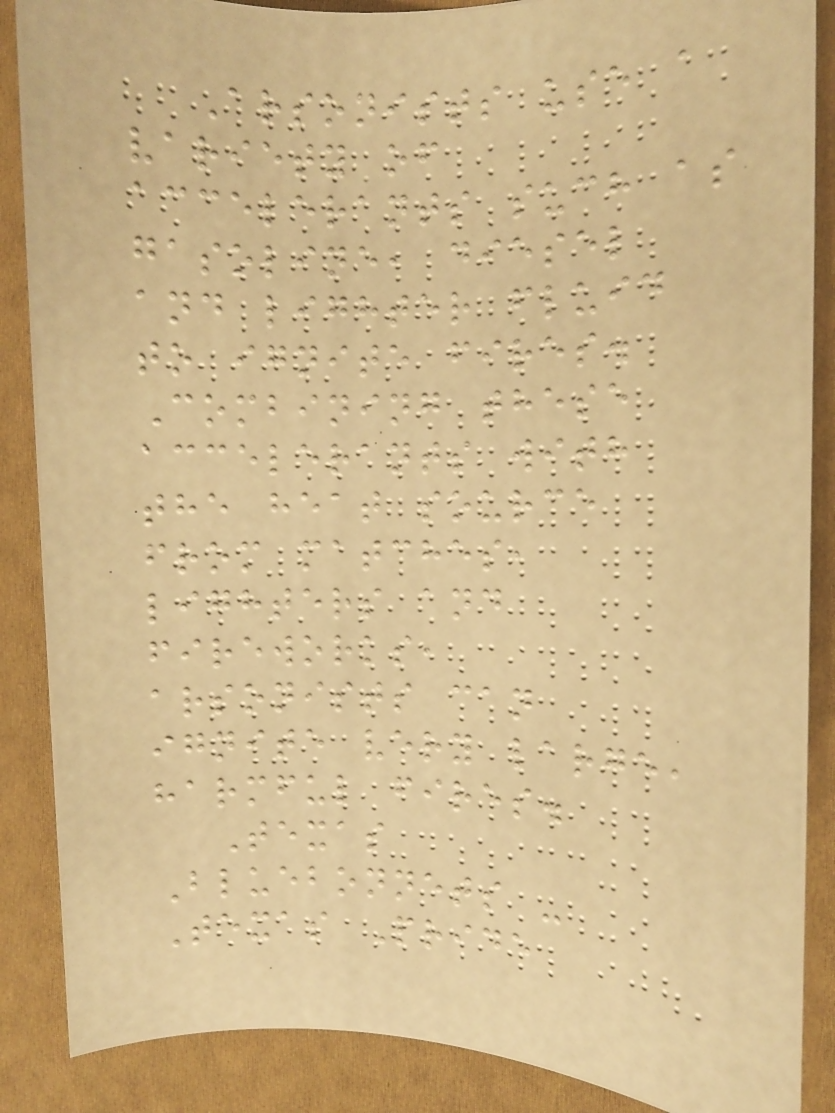Arsonists use a
variety of
accelerants such as
gasoline, diesel
and lighter fluid
to ignite fires.
Combining these
accelerants with
the heat source
from matches,
lighters and
fireworks,
arsonists can
ignite very large,
harmful fires.
Texas
Bluebonnets -
Texas Pride
